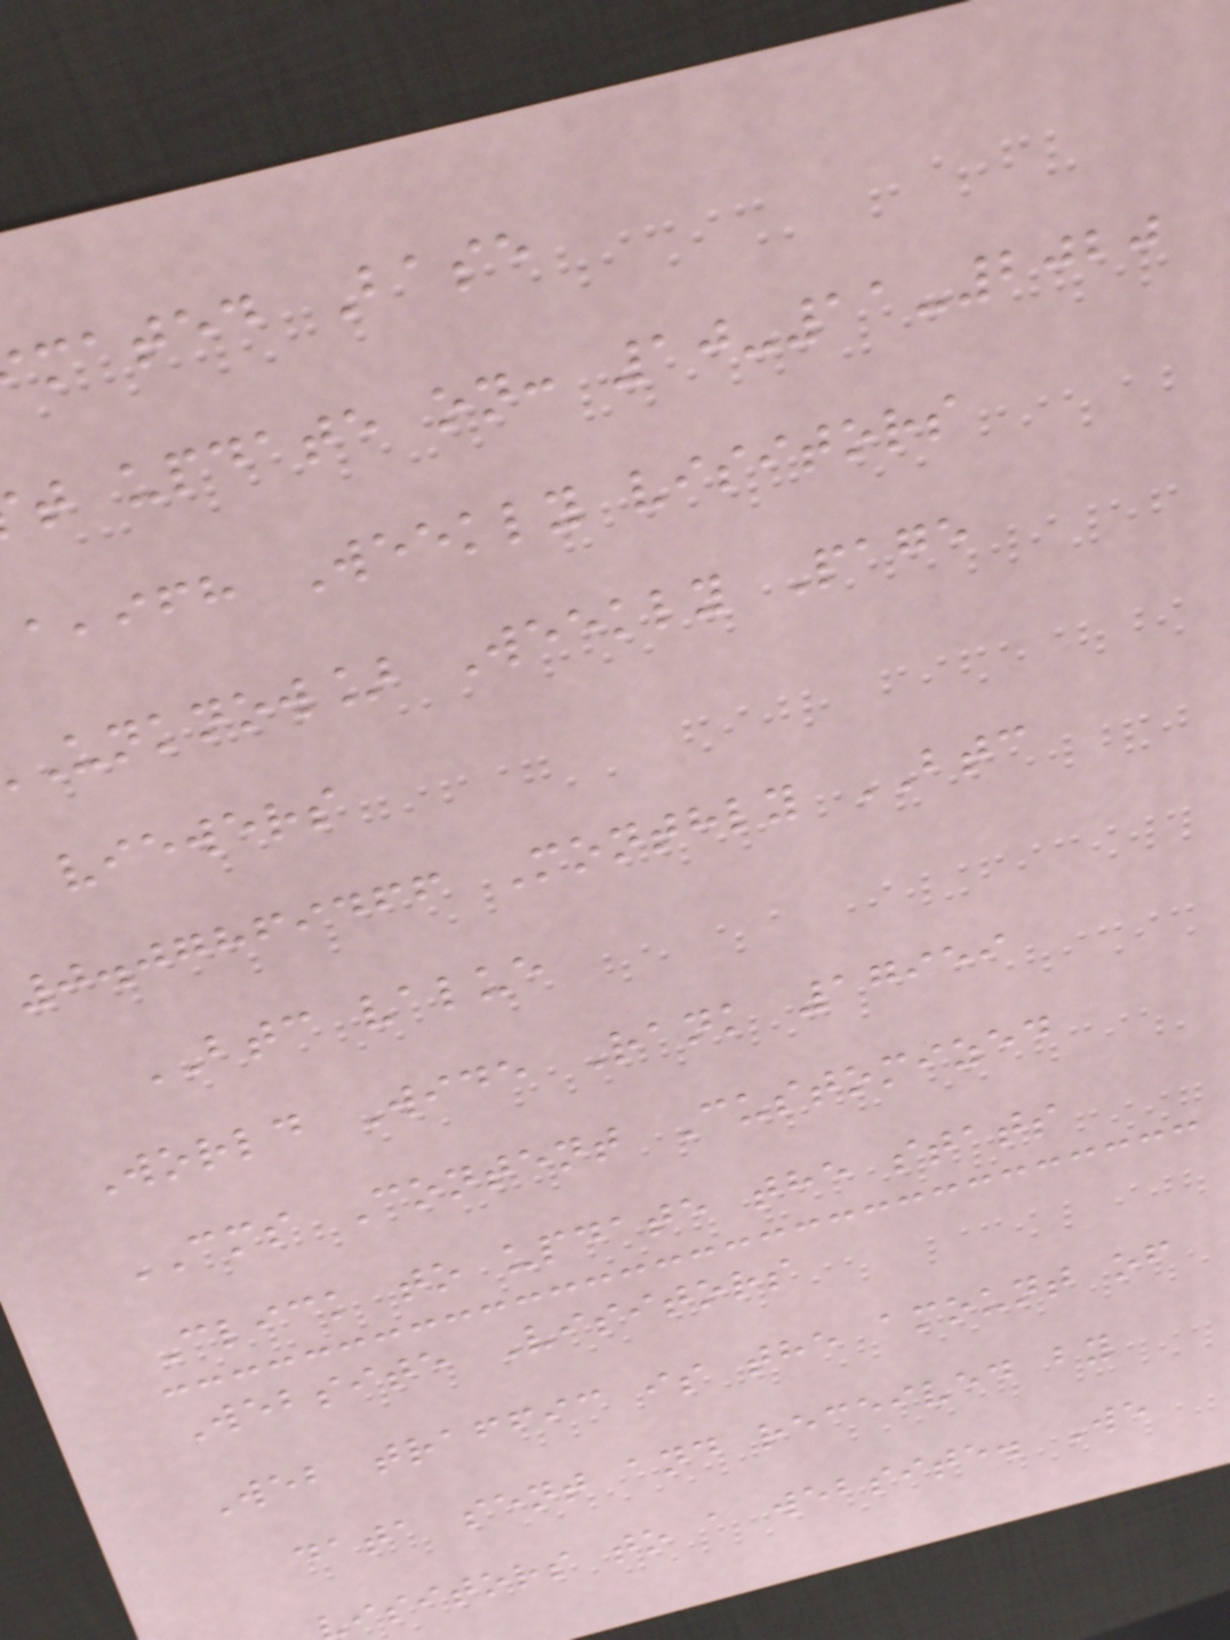mated Base
t update on: 10-11-2020
,ifh Weekly visitors
Unknow] Weekly Page
viewers
0.07869466 Monthly BTC
BTC value
World Wide Rank 17959
CMS Content Customized
Click to update the stats
Website Visitors
Web traffic is the amount of
data sent and received by
isitors to a website. We
